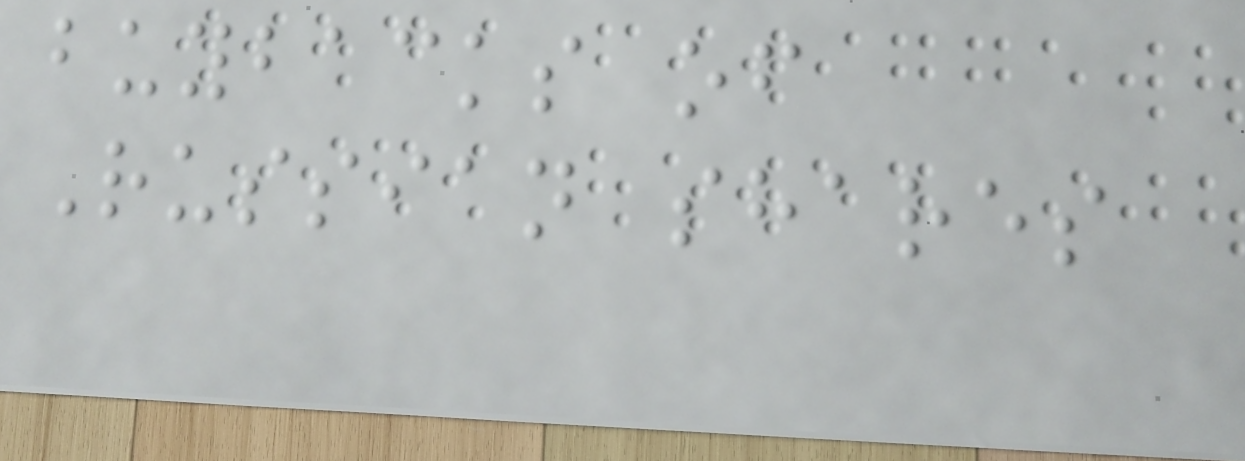buybacks of
Russian shares
